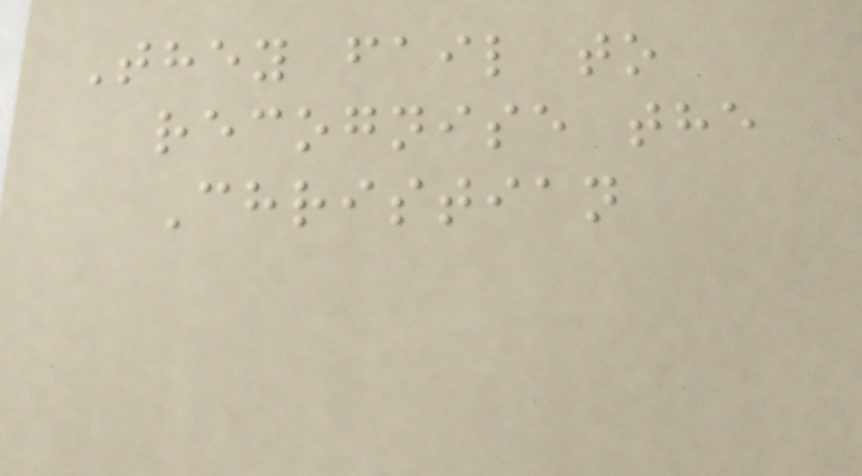They fail to
recognise the
Christian
